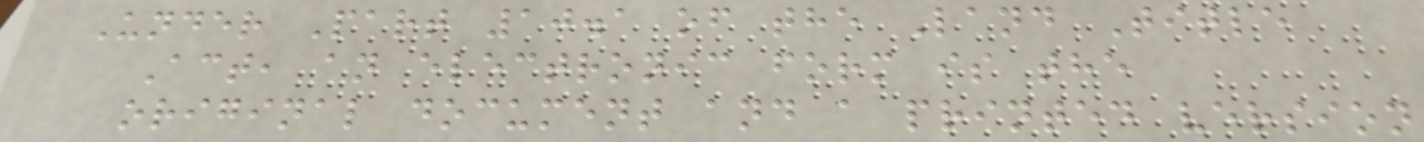Under Part 10.1 of the Land Title
Act, an electronic form is the
original document and a printed version
